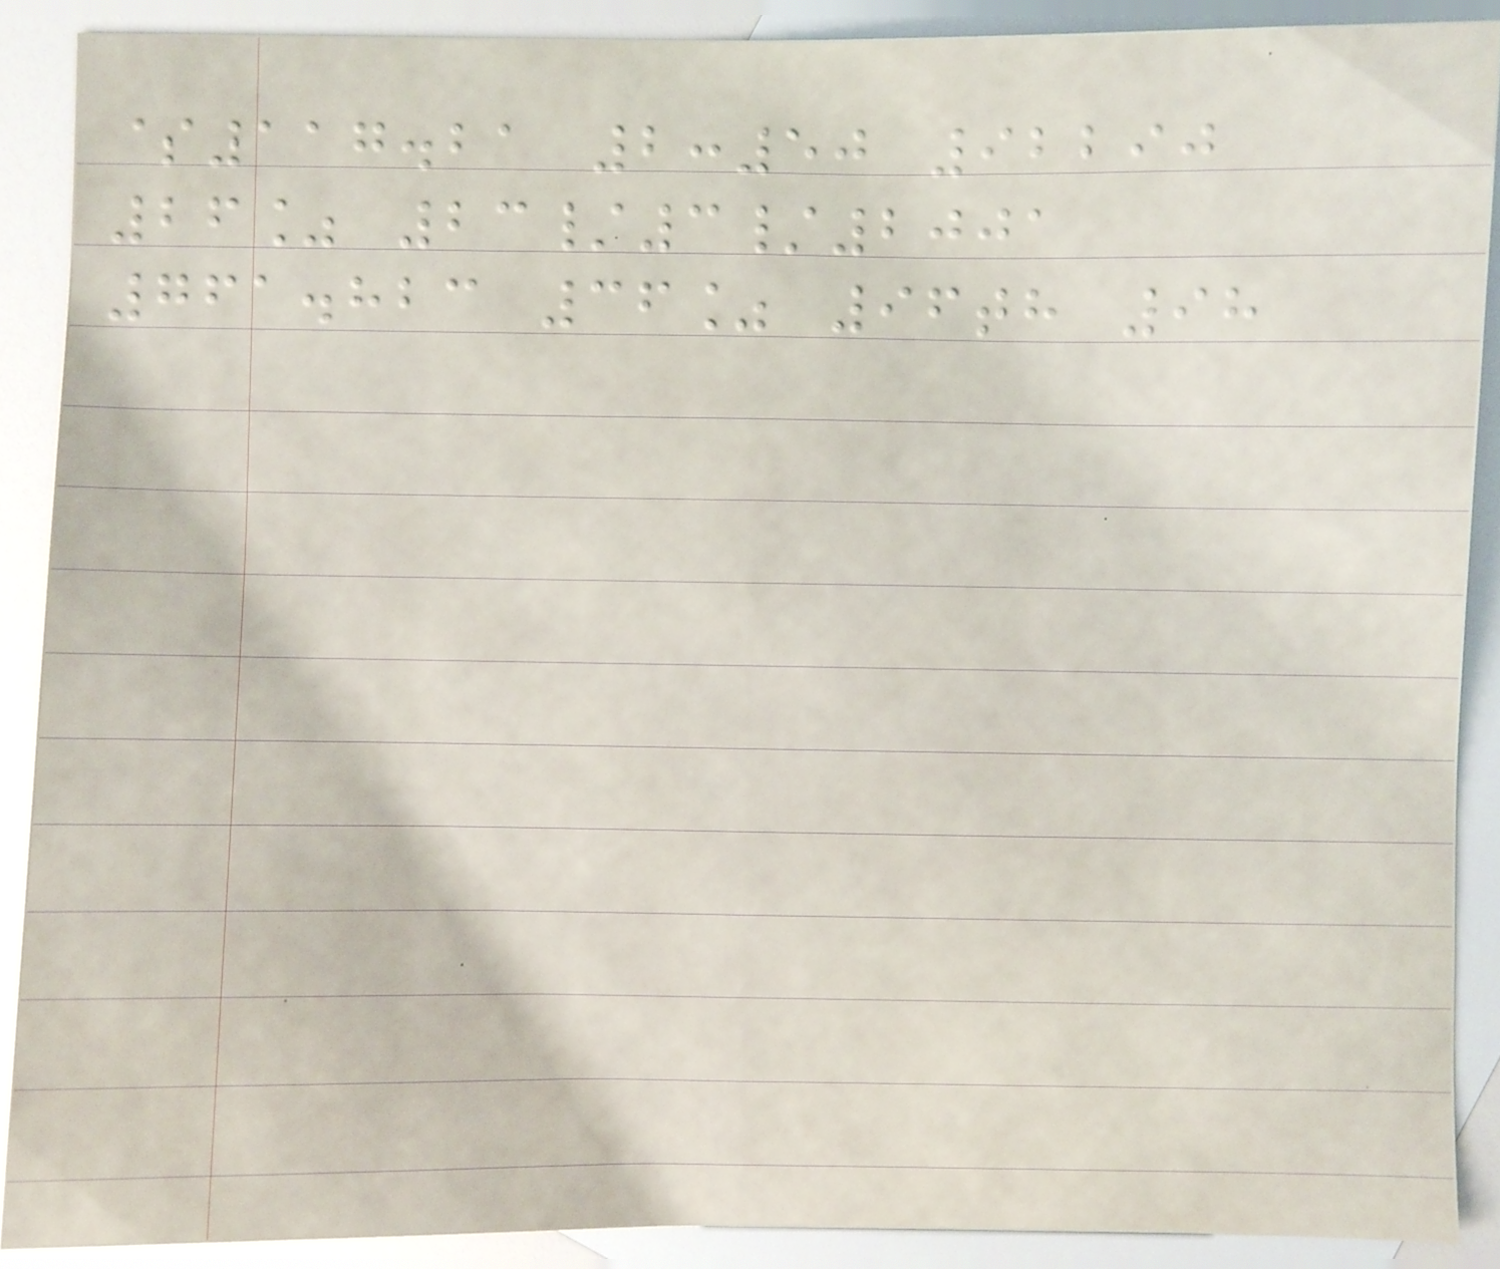$117.21 2:50 92290
26% 23/3/2001
761.823 36% 96th 98
